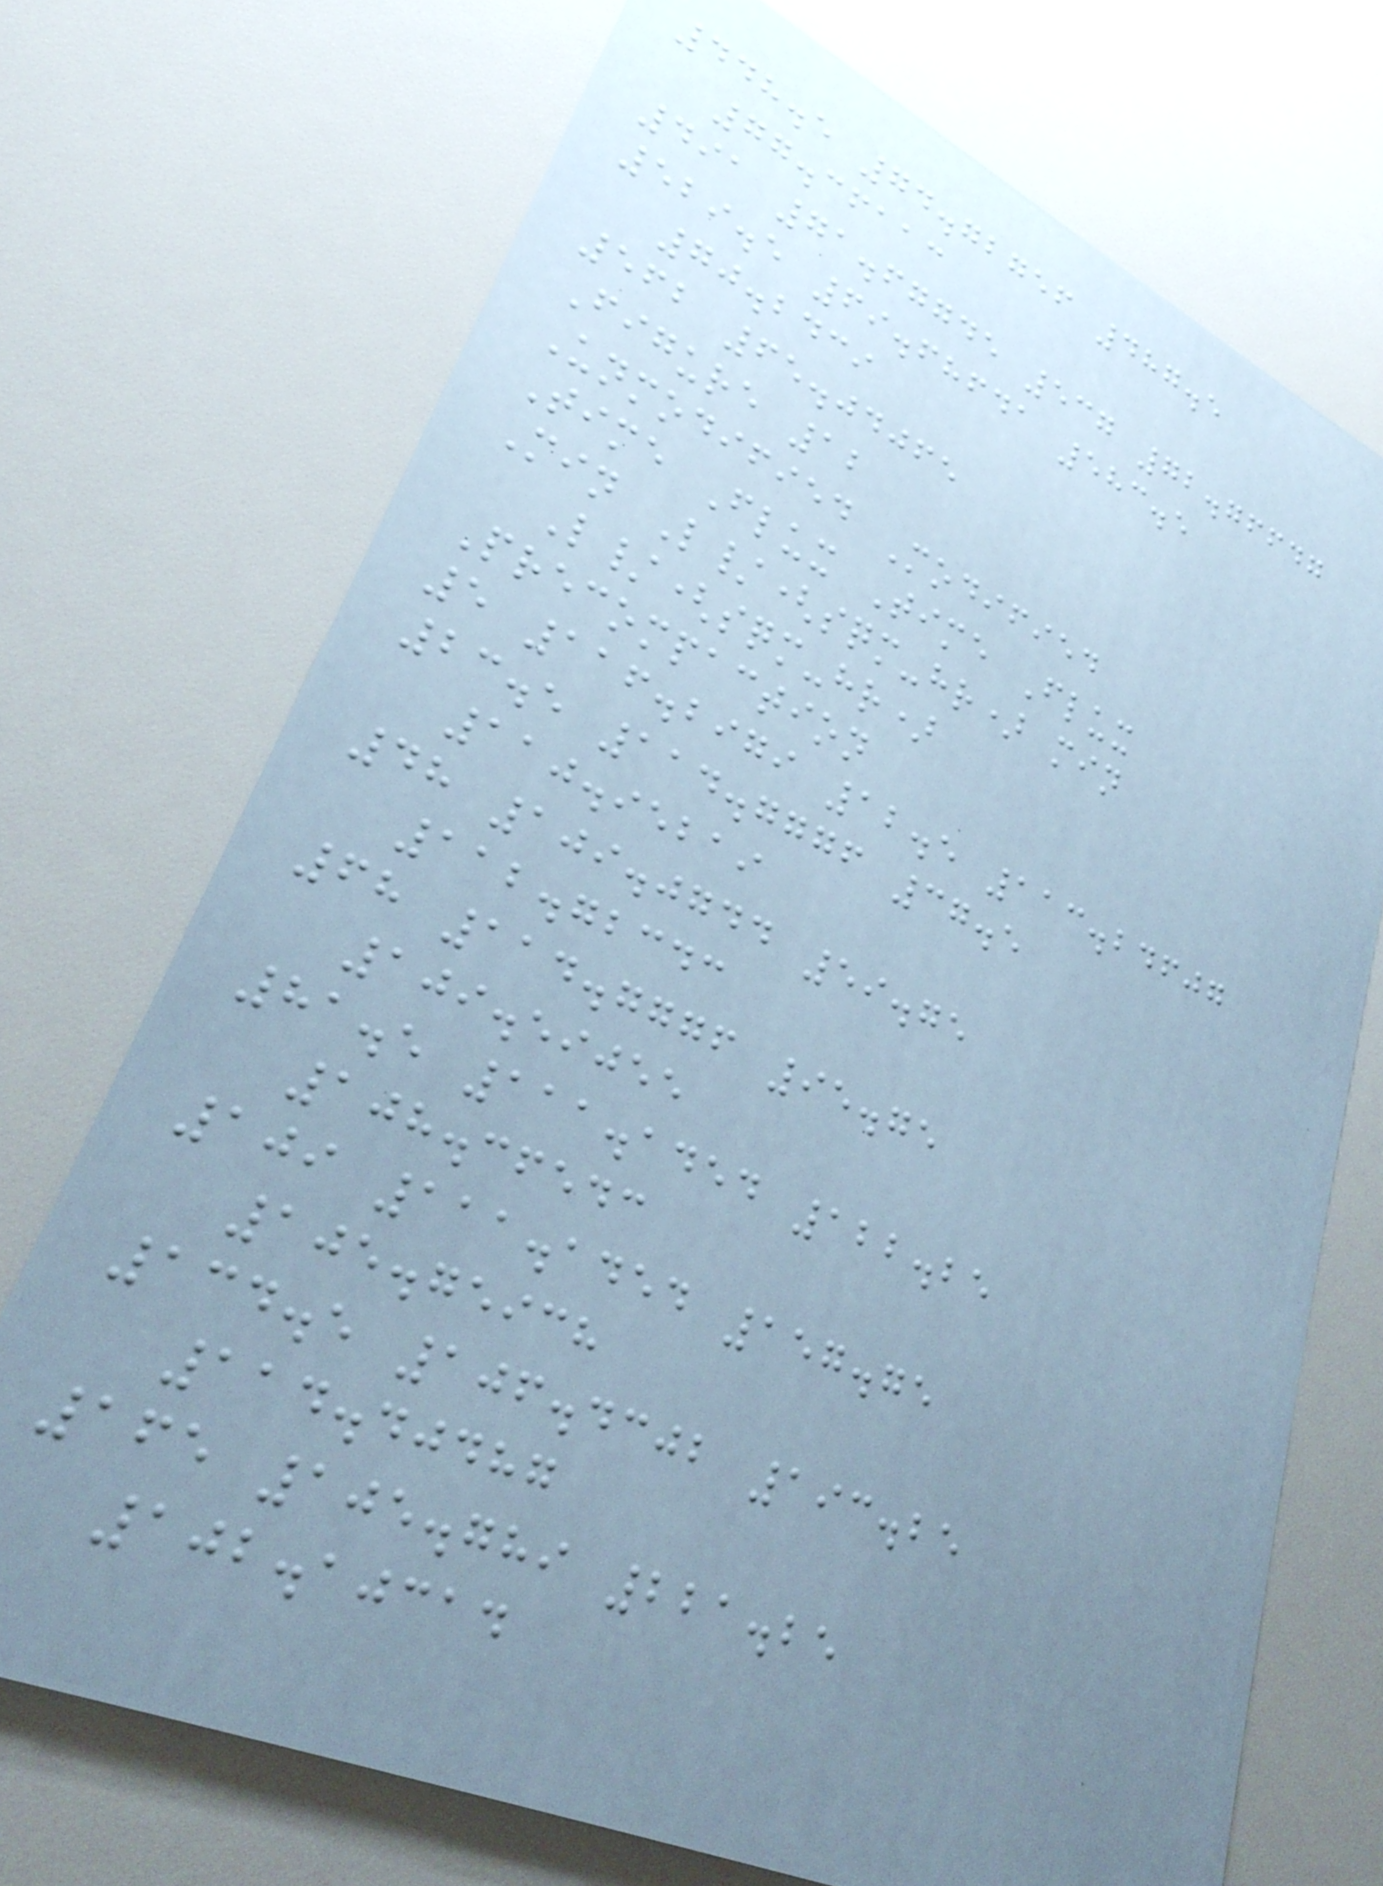448.5 74.72756 487.5
77.36113
491 71.67745 537 72.76647
529.5 69.68641 583.5
70.2439
562 65.04065
Figure 12
Unmodified Modified
Time Flux Time Flux
Min L/(sqm-hr) min
L/(sqm-hr)
Precompaction
5 116.2979 12.5 113.24607
23.5 114.7776 37.5
110.95219
48 109.0744 59.75
112.72343
68 114.7776 95.75
109.59055
81.5 111.1454 122.25
108.36543
109 111.1454 157.75
105.75938
134.5 106.4302 193.25
114.40487
165 105.789 221.25
102.10314
